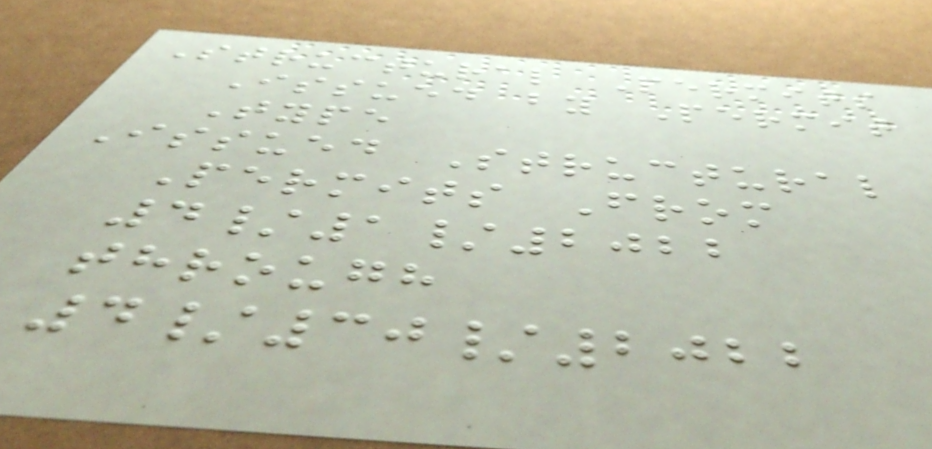Structural Permits
Issued by Permit
Type
Issued Structural
Permits From
4/1/2022
through
4/30/2022
